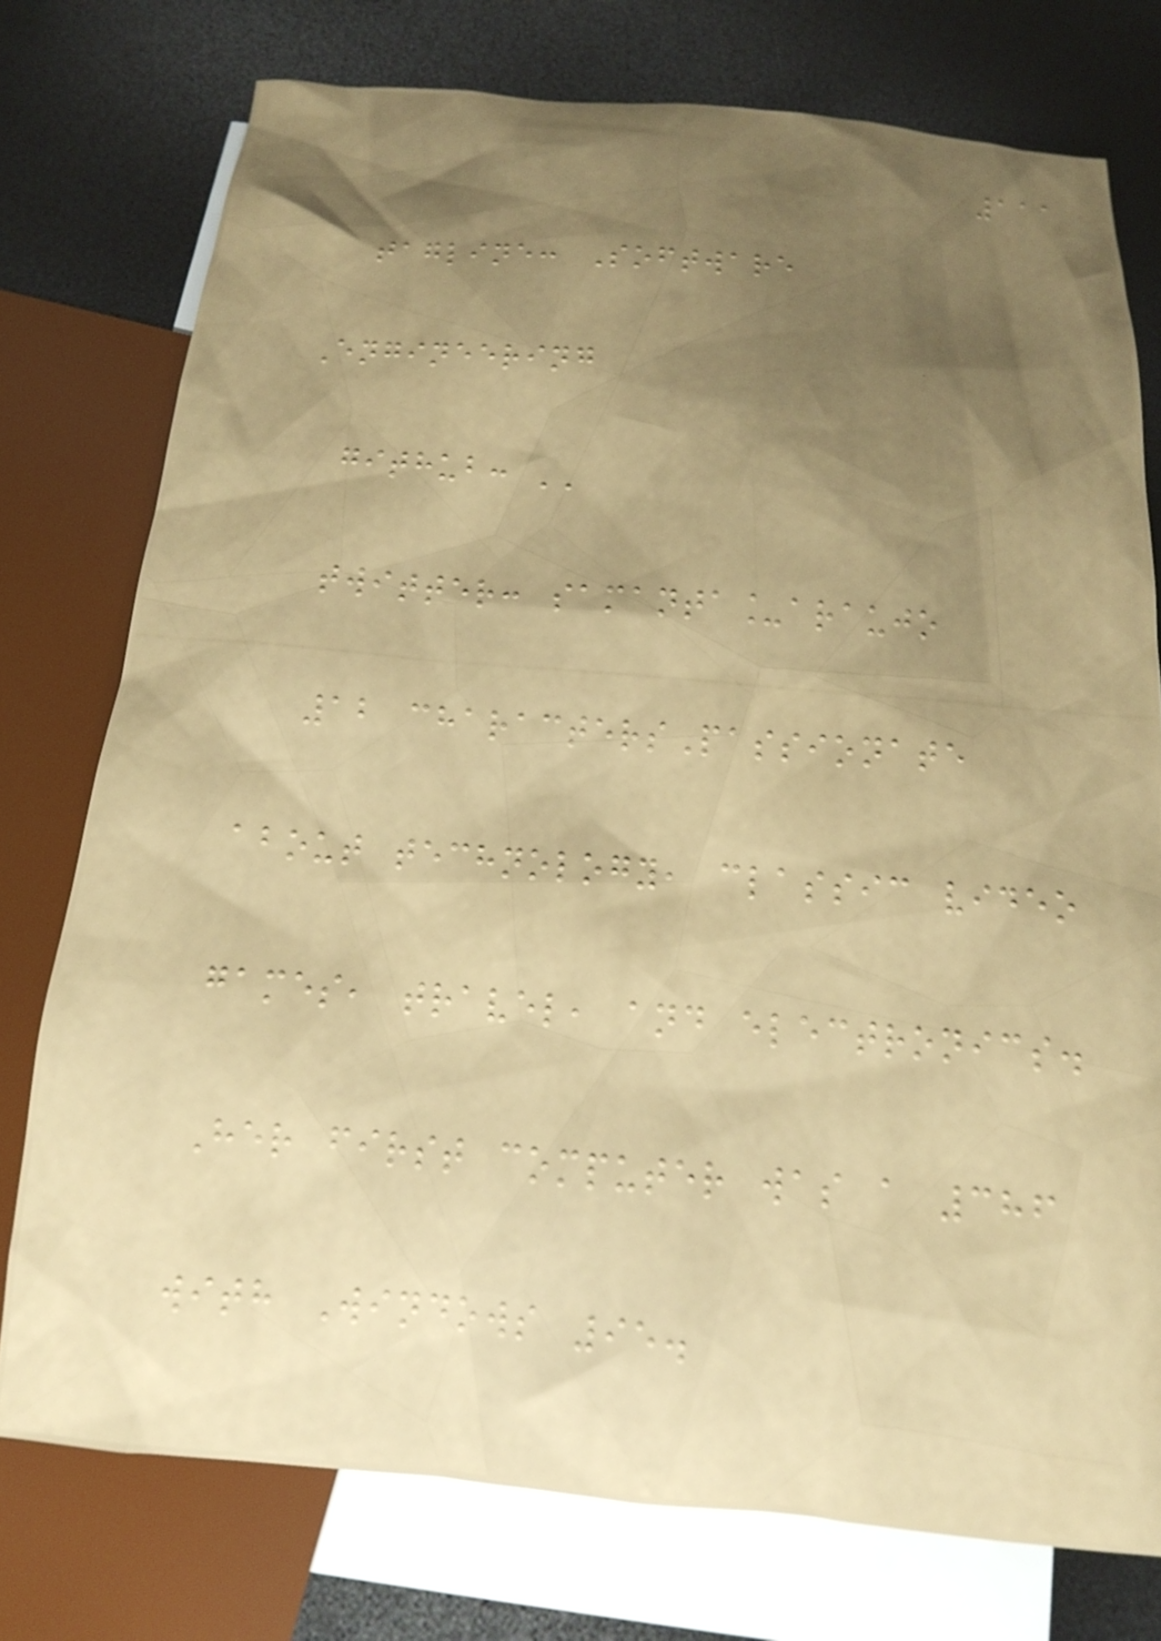111
tagline: Software
Engineering
github: ''
twitter: samanta_araujo
12 charactersPassionate
about technology, classic video
games, travel, and electronics.
Her first computer was a 386
with Windows 95.
